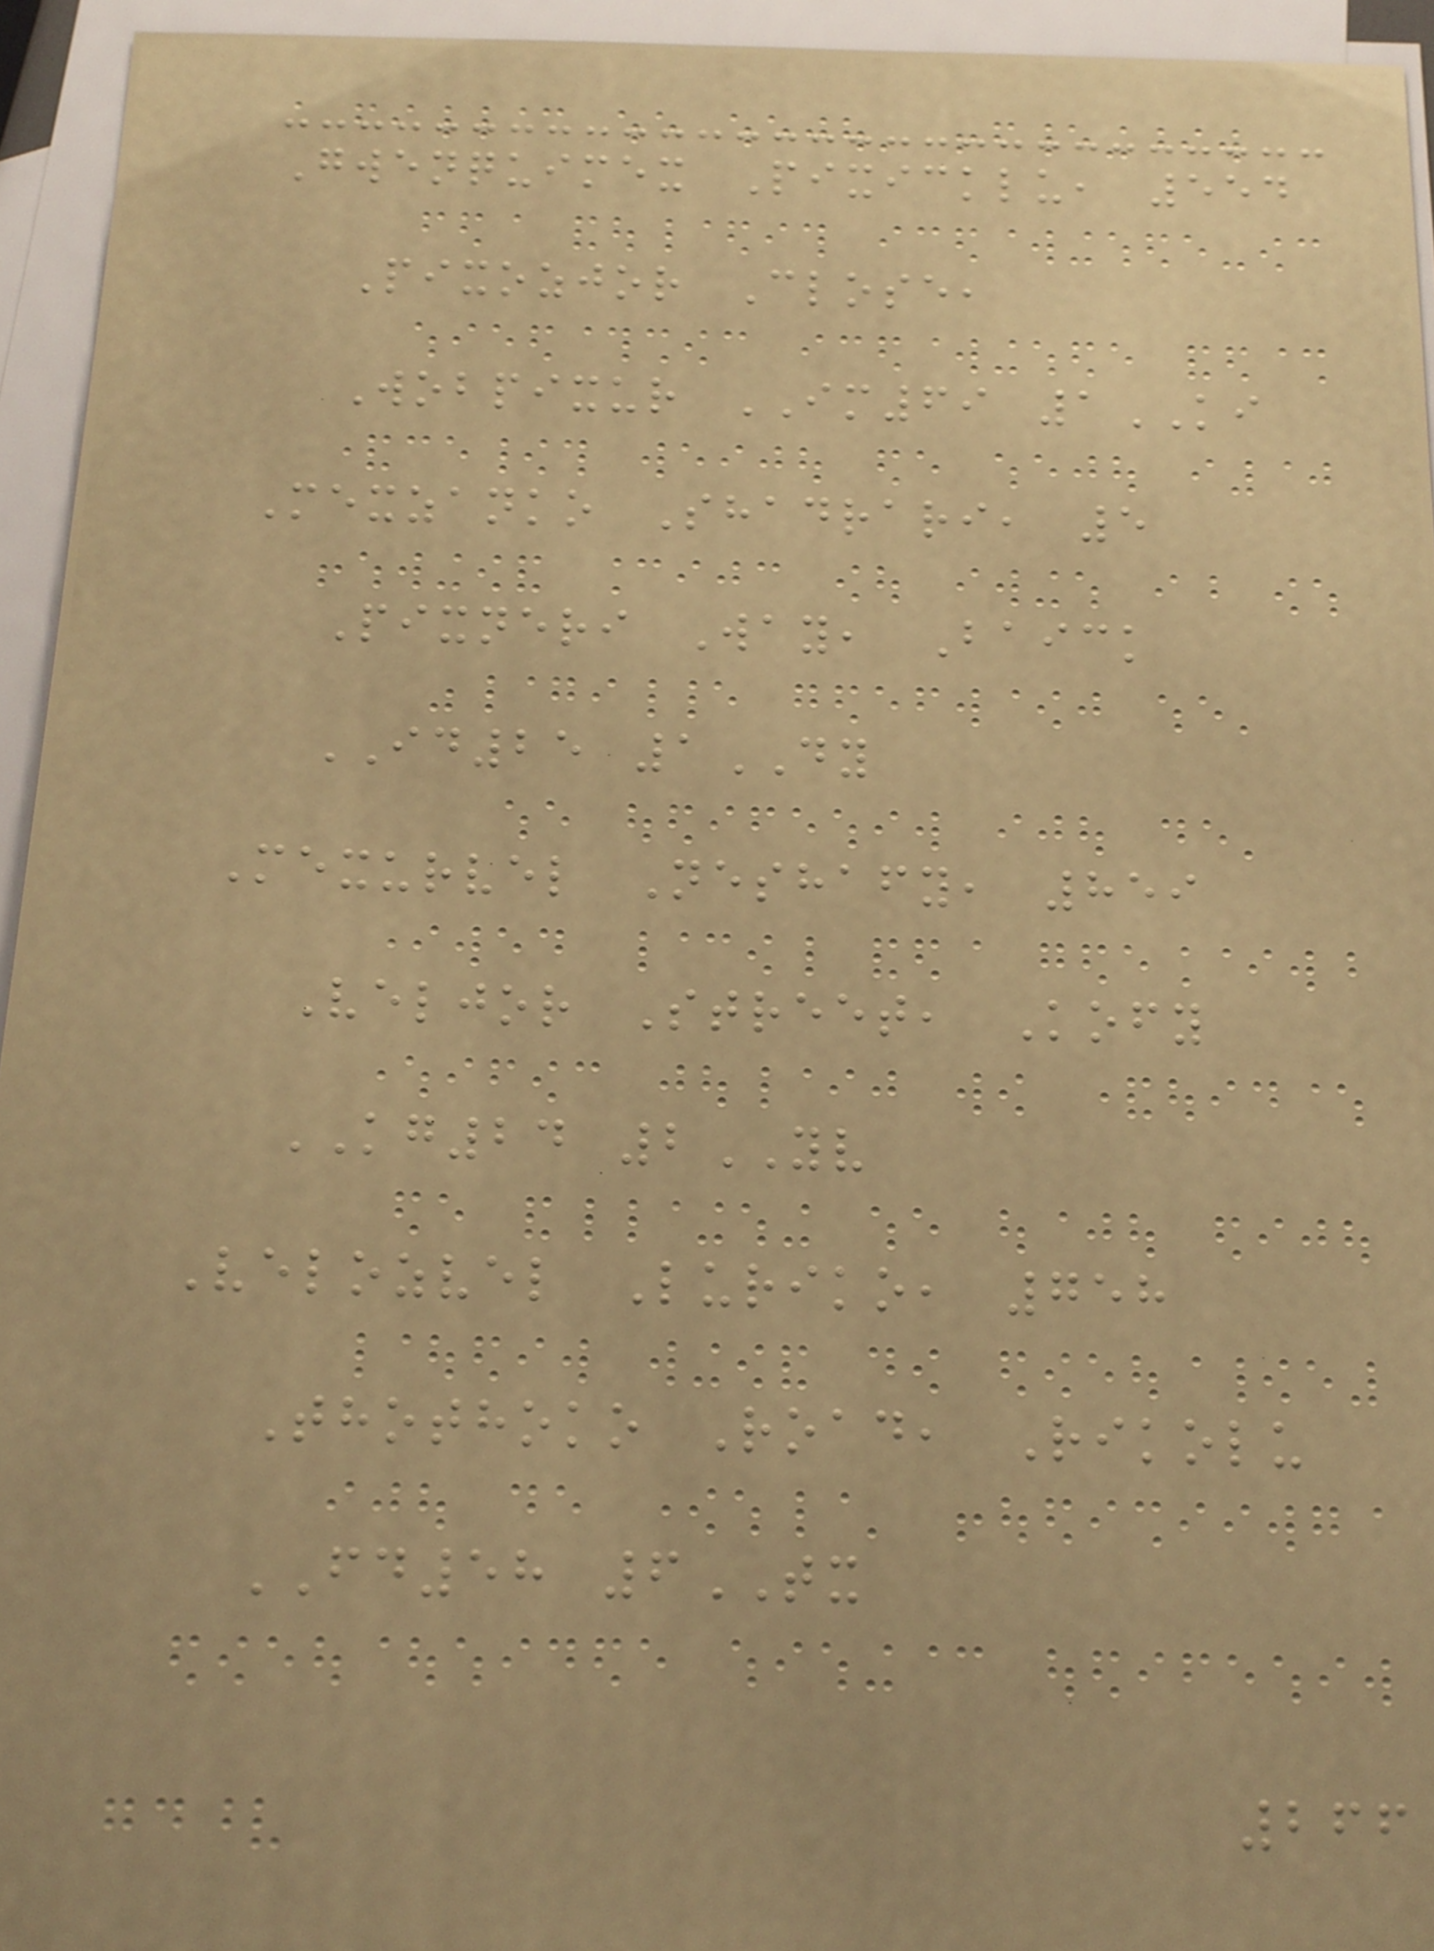Gwenquimex Pixicklu, 554
Pixozjor Close,
Wobpixur IM69 1KI
Mexzanko Shadrari, 5
Pixneri Way, Baick
ID25 1DY
Mexurvel Neshafy, 859
Veljor Street, Kofy
KG24 2YV
Velozvel Luriko, 758
Thothoko Road, Rikolu
FD58 6TX
266
